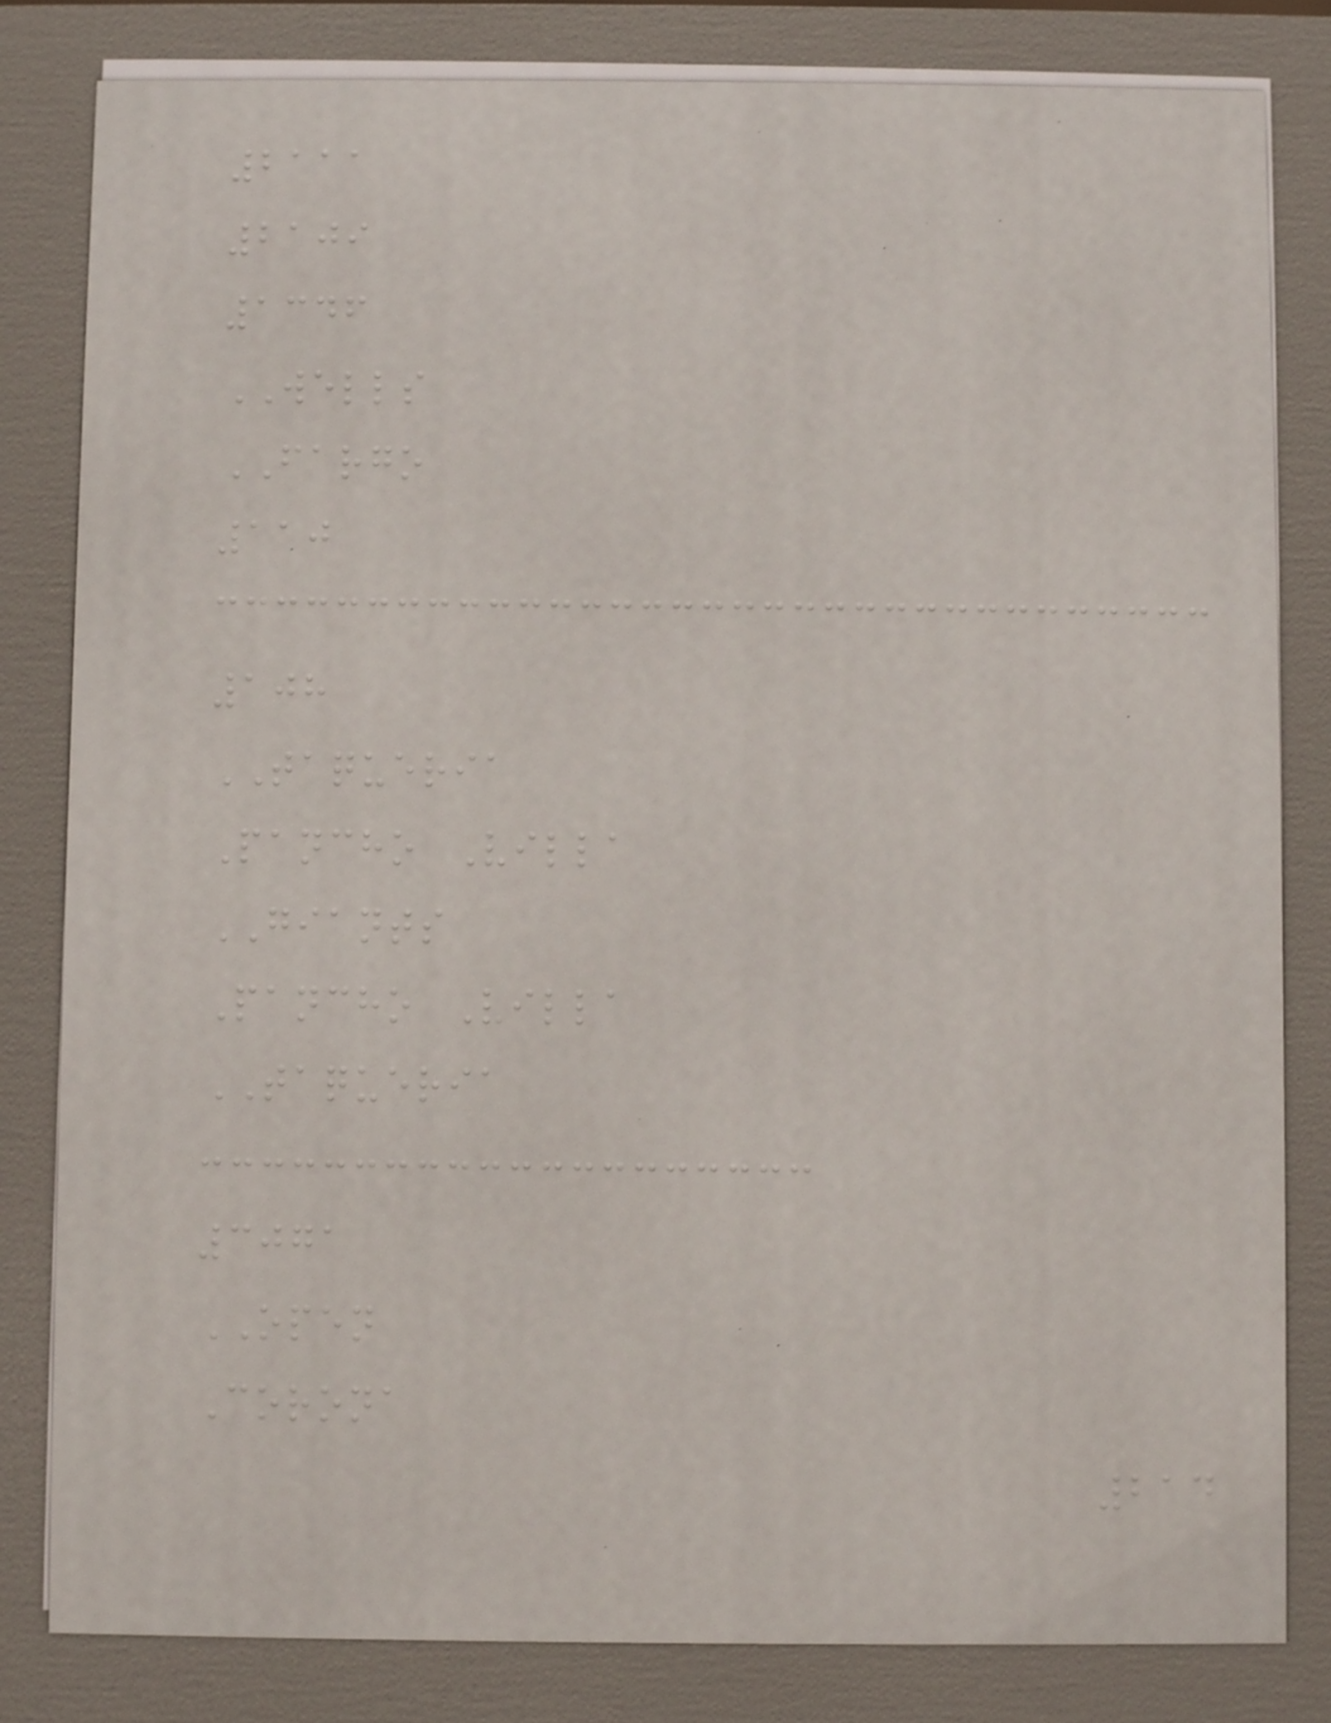2111
2109
1346
WELLS
FARGO
110
108
TAQUERIA
Pancho Villa
GIANTS
Pancho Villa
TAQUERIA
3071
OPEN
Corona
214
